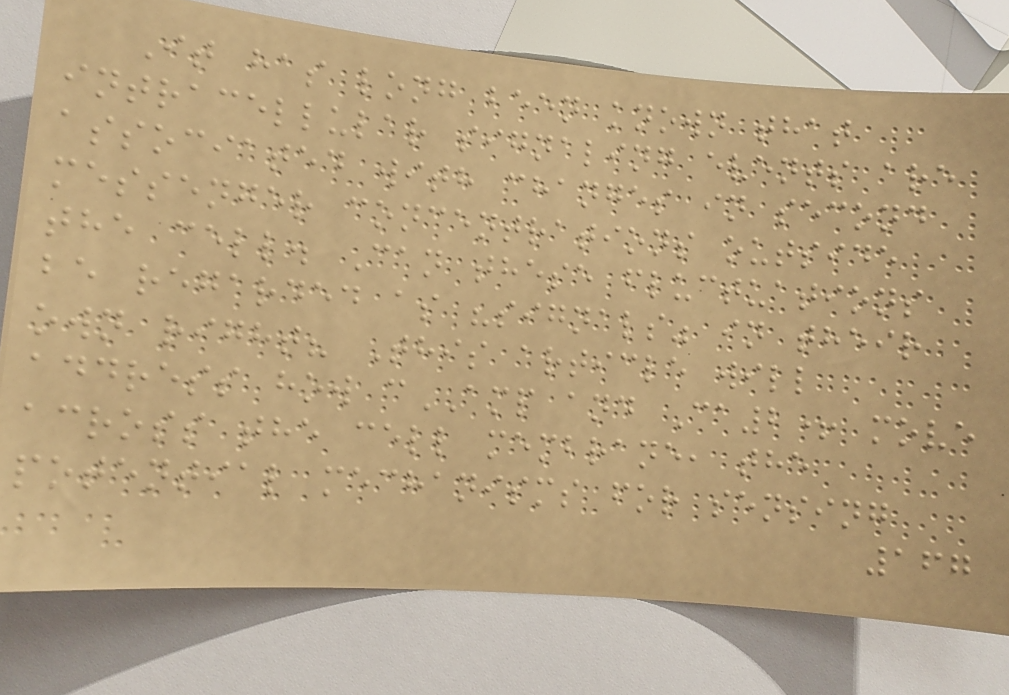It has long been known that
intracellular signaling events are
associated with changes in second
messenger concentrations outside
the cell. Can these fluctuations
be regarded as "signals" in their
own right? This article will
address how cAMP and Ca2+ move
across the cell membrane, the
potential mechanisms for sensing
167
